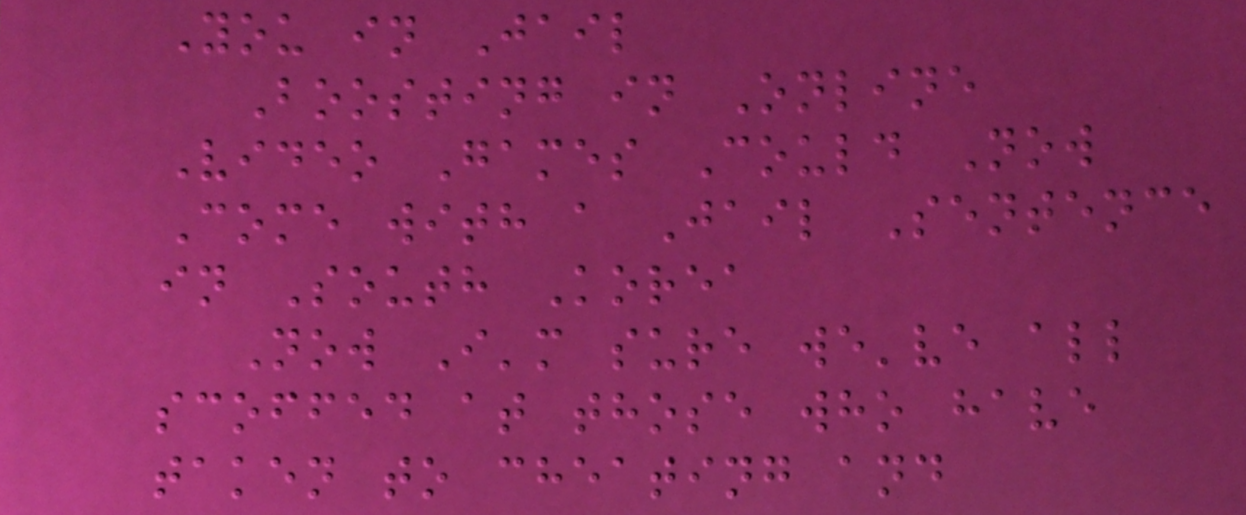You in Jail
Boosting in Online
Video Games Could Now
Come with a Jail Sentence
in South Korea
Now I'm sure we've all
scoffed at those who have
taken to cheating and
